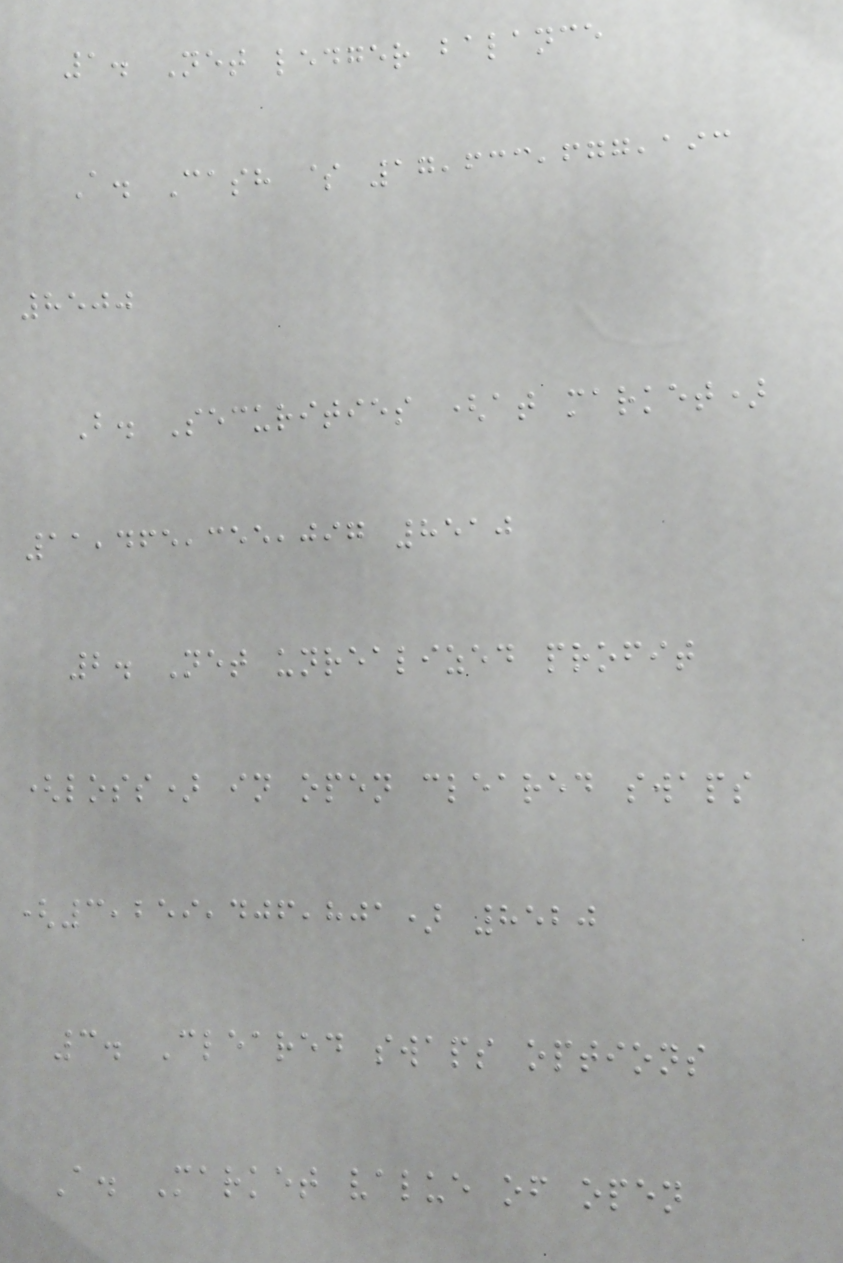1. Net ledger balance
A. Cash $ 17,633,677,193
8500
B. Securities (at market)
11,465,355,097 8510
2. Net unrealized profit
(loss) in open cleared swaps
(3,259,406,801) 8520
3. Cleared swaps options
A. Market value of open
